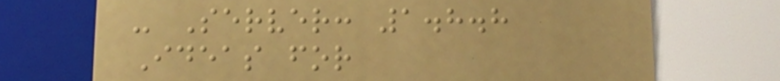- Server: 1.8.8
Ideas for
